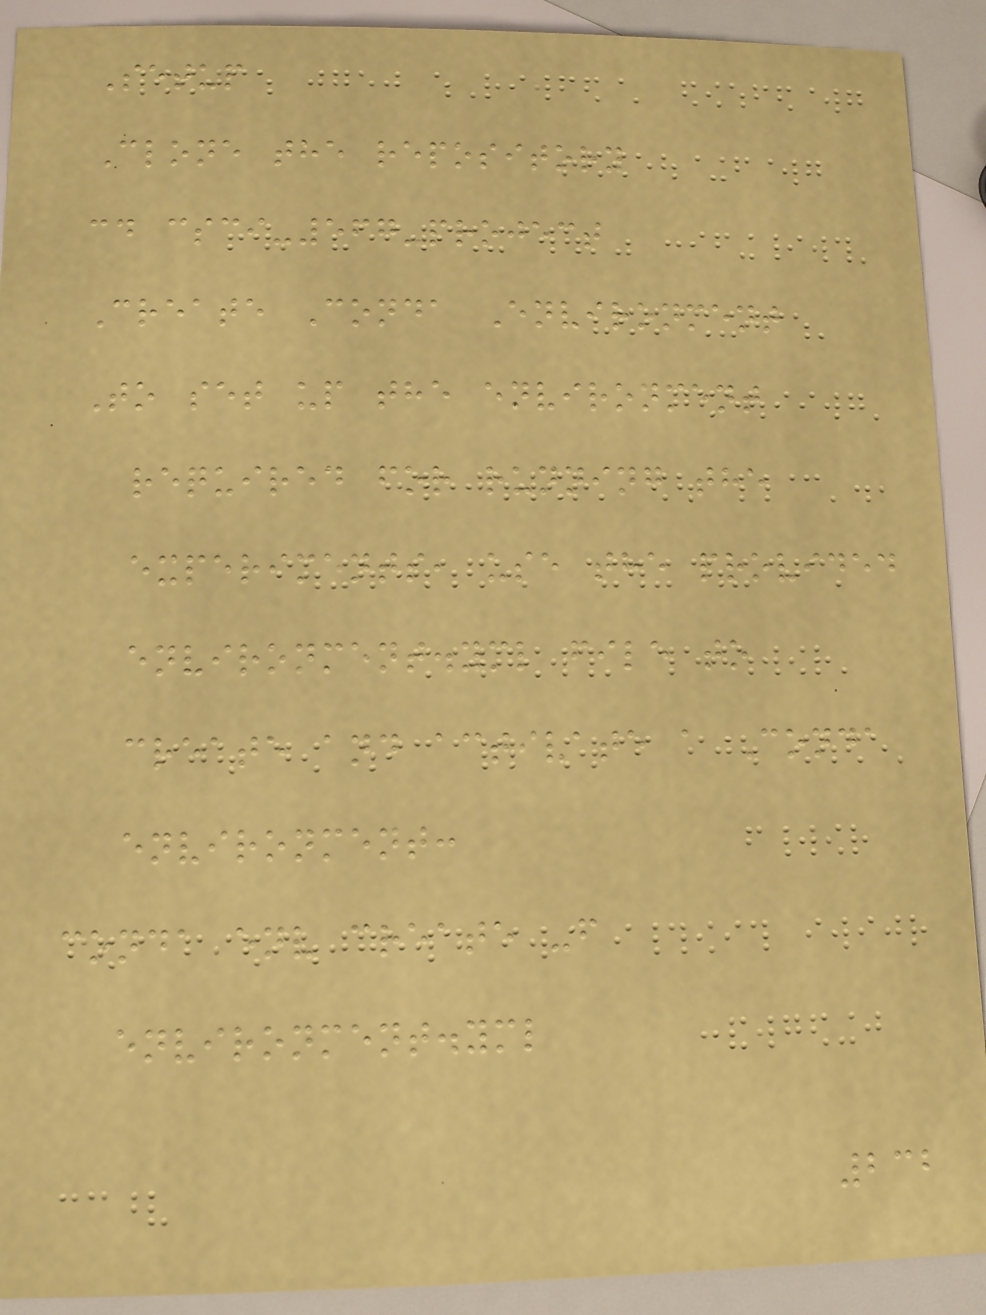Setup
Clone the repository
cd csci-567-project
Create Conda Environment
To set up the environment
required for running the
experiments, use the provided
environment.yml file to
create and activate a Conda
environment:
conda env create -f
environment.yml
232
